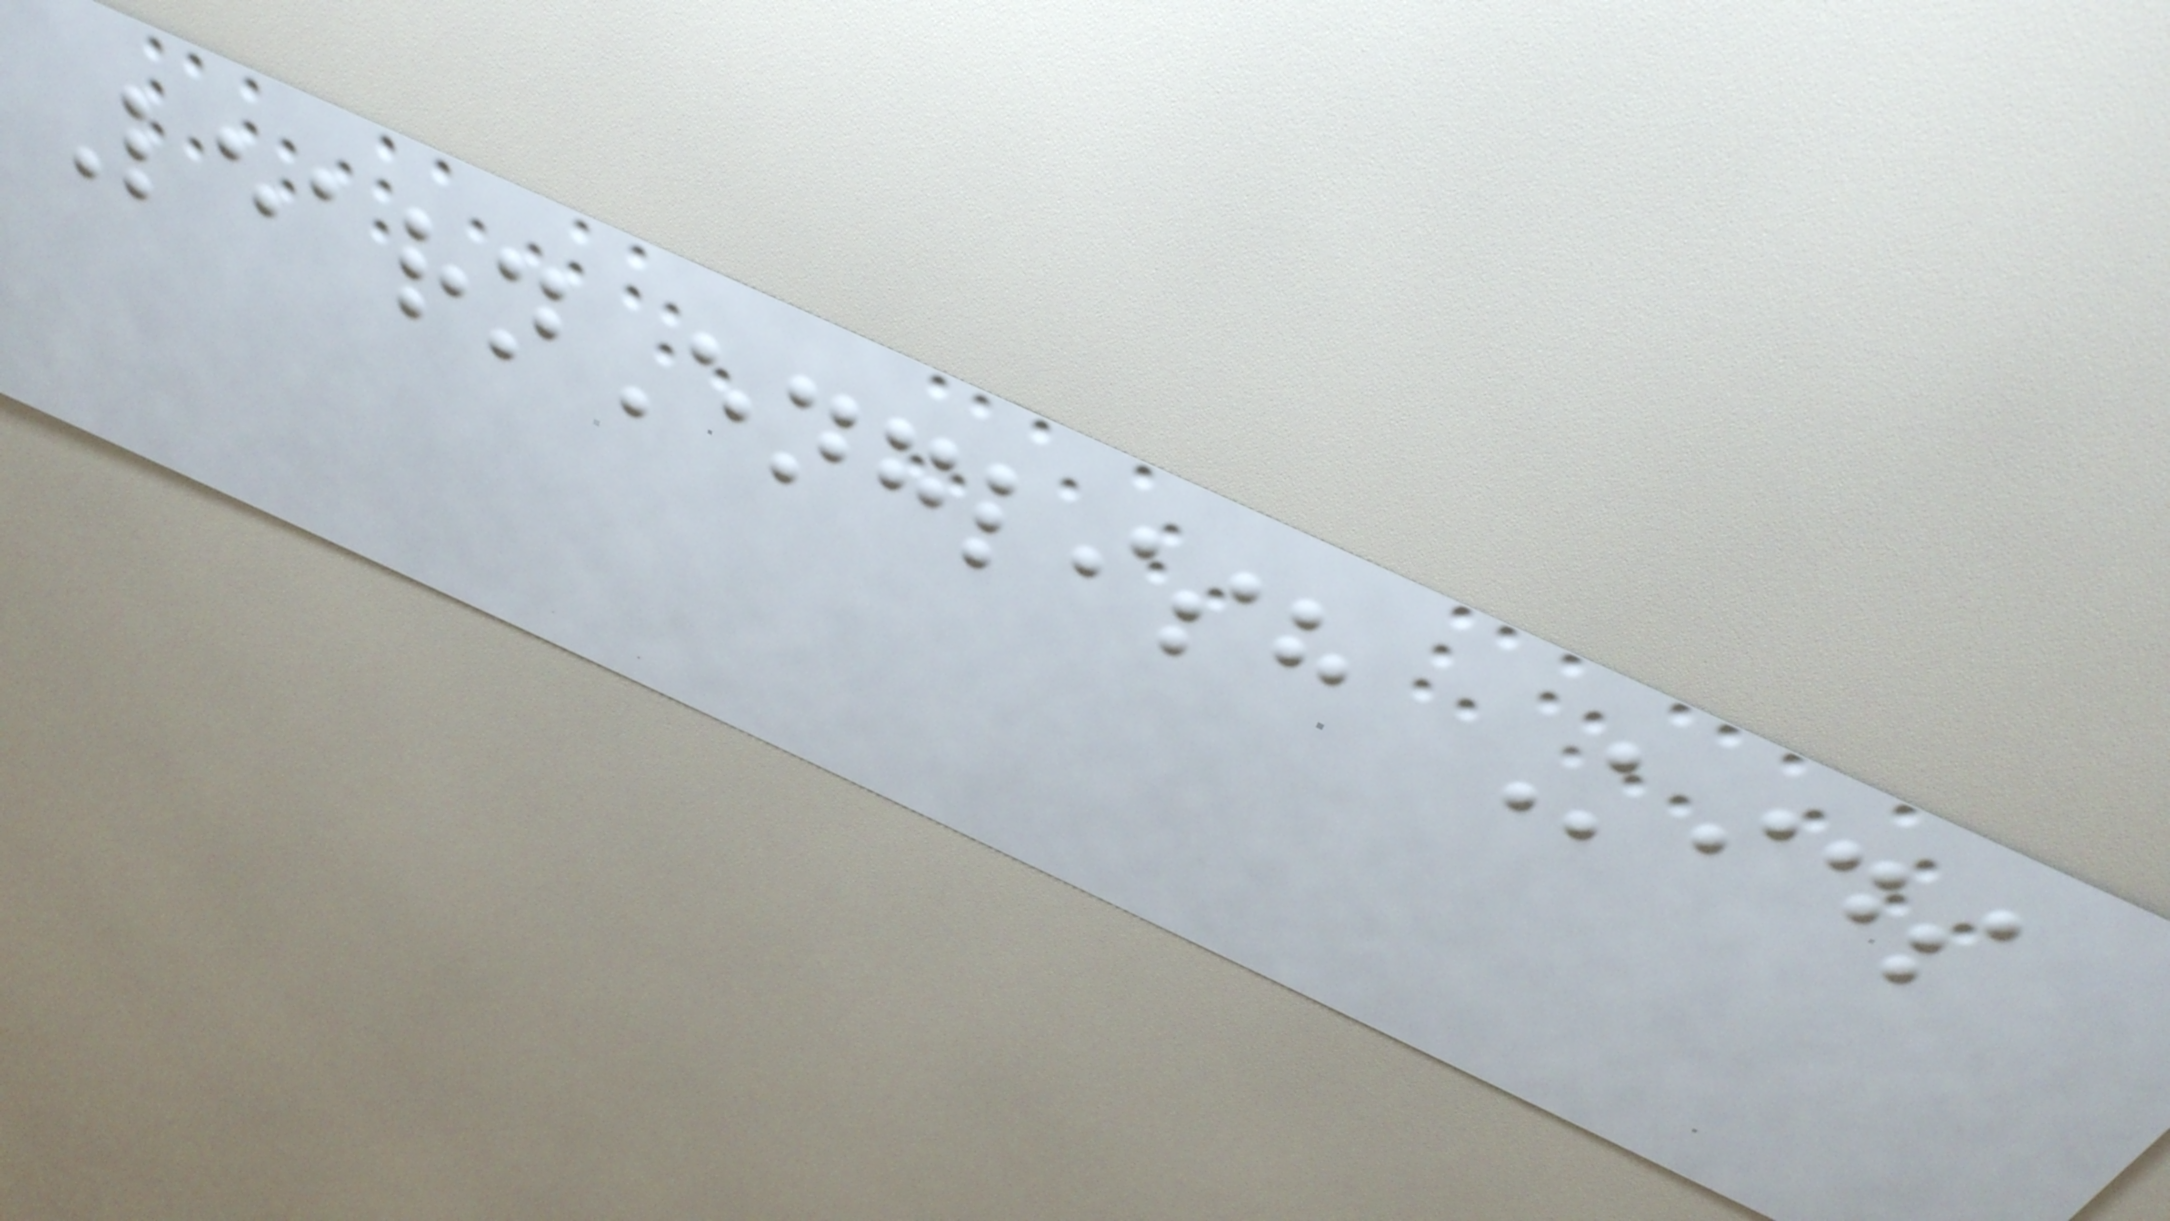LearnEnglish Kids
